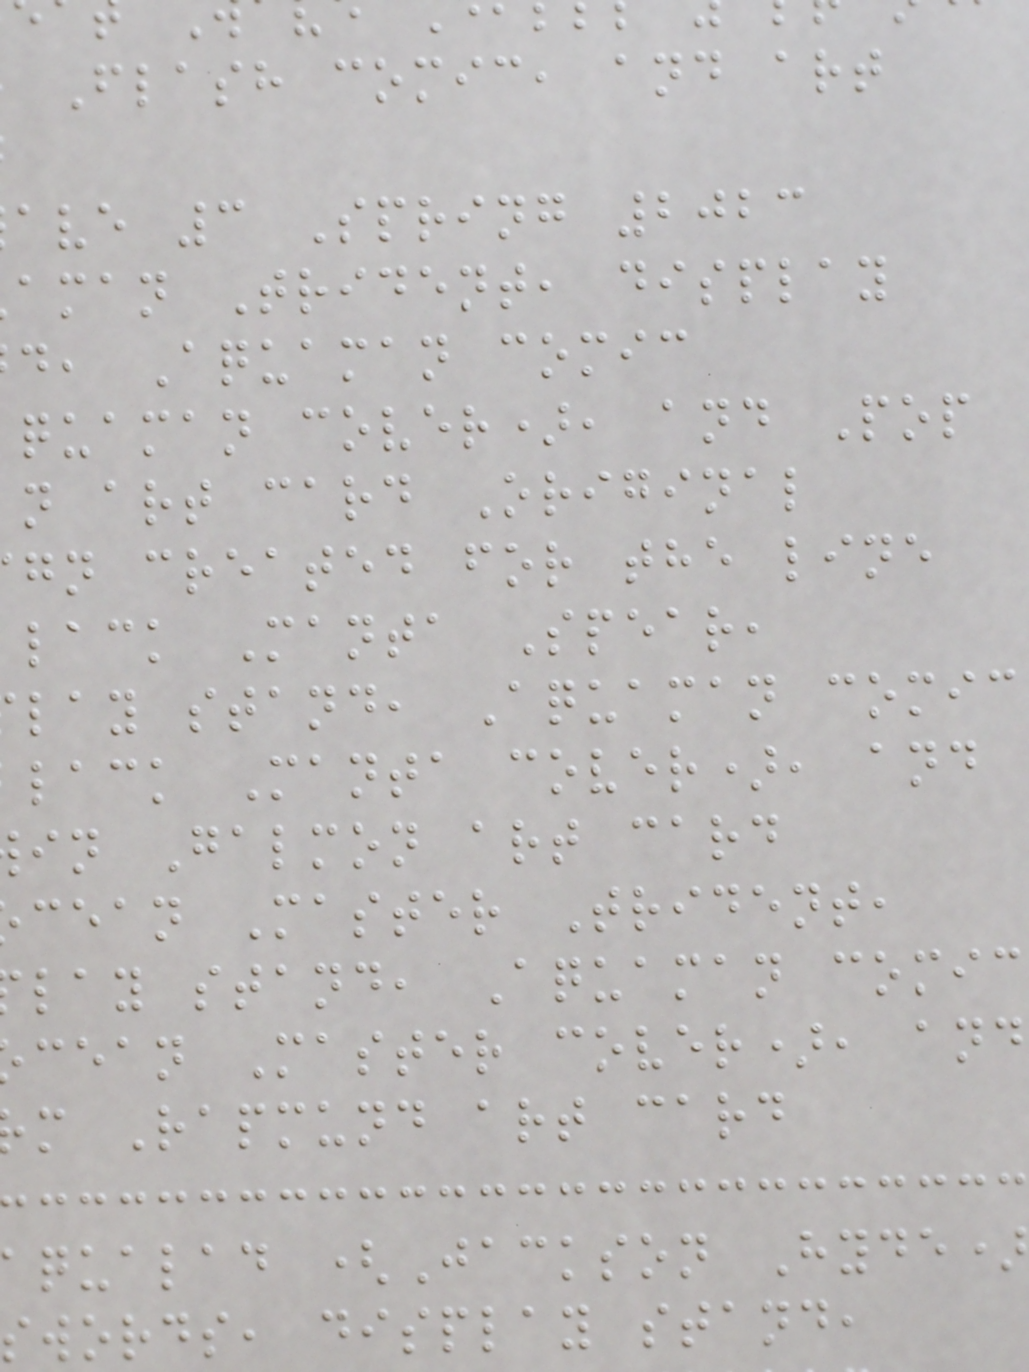Flash comic, and art
ave 3 Spring 2023
aman Trident, display
d, Aquaman comic
quaman cover), and Pop
n art card Original
gn created for the line
lack Manta Spear,
lay stand, Aquaman comic
lack Manta cover), and
in Galmon art card
cean Master Trident,
lay stand, Aquaman comic
cean Master cover), and
m Rapmund art card
qualad (Jackson Hyde)
swords, display stand,
